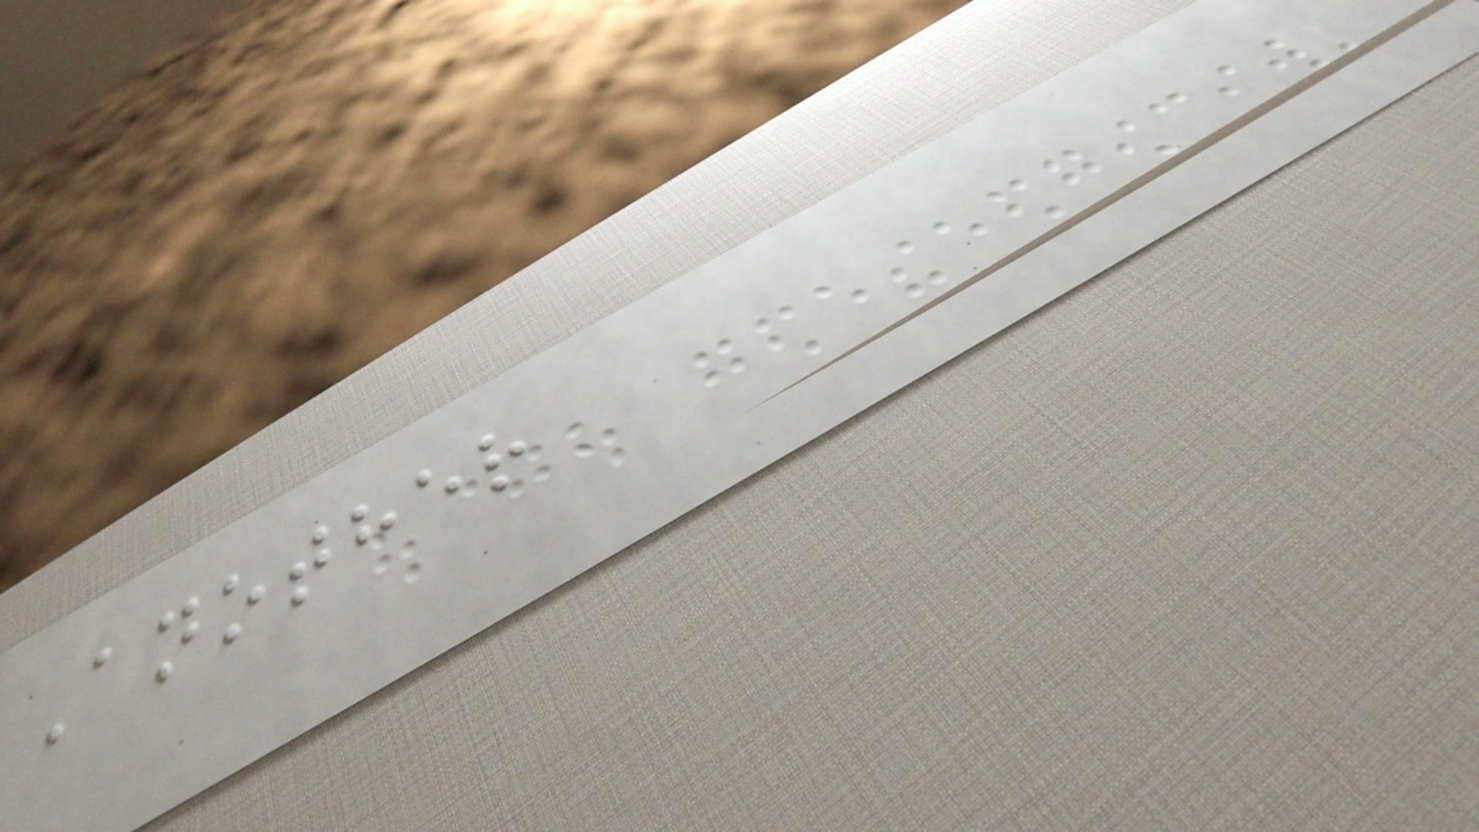Another
